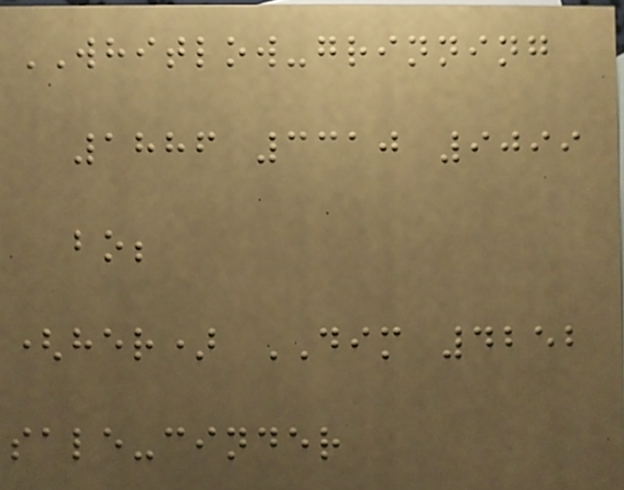WHITLOW-grinning
1886 3310 9099
bo;
(her) DIM 4252
sale-cinder
